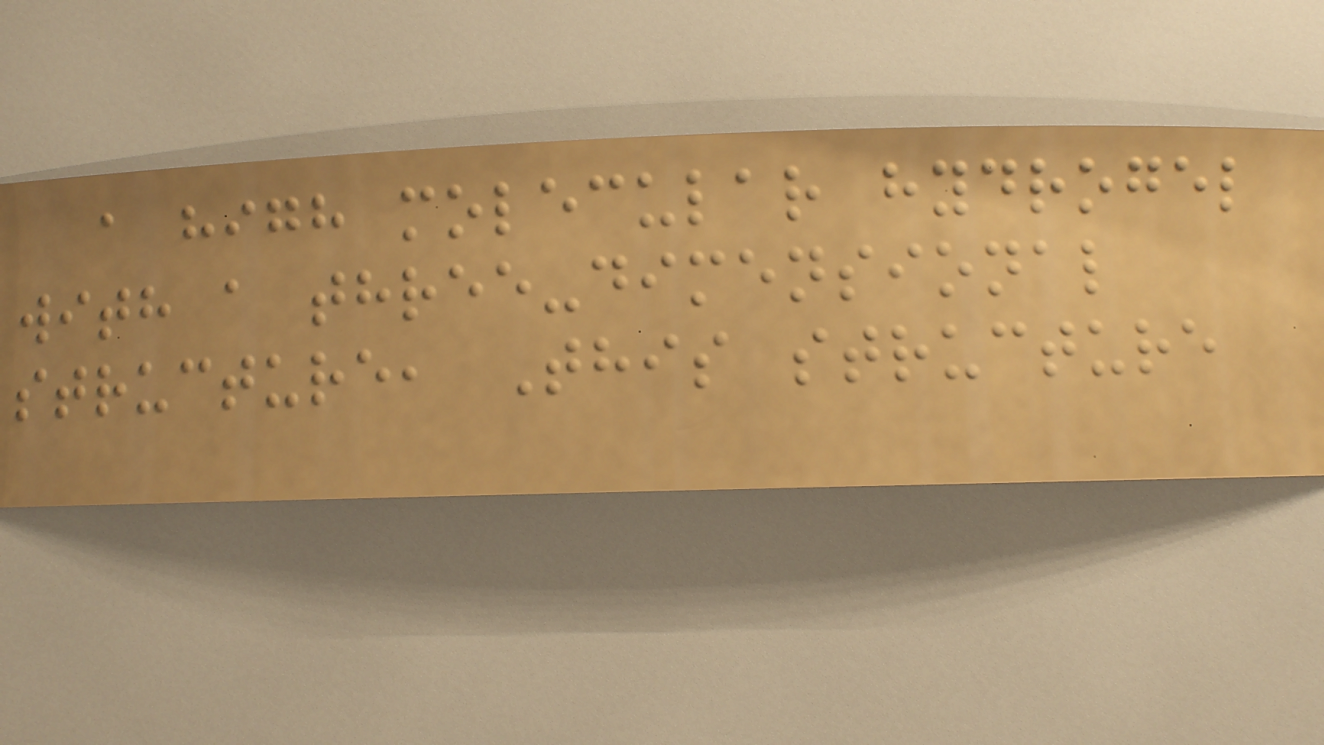a high molecular hydrogel
with a three-dimensional
structure, This structure
